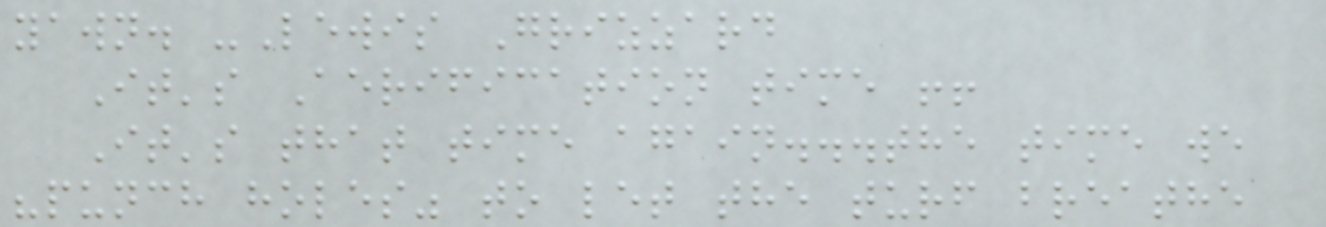yawn. -Lewis Grizzard
It's Aerification time !!
It's that time again...the time we
"punch holes" to let the turf breathe
